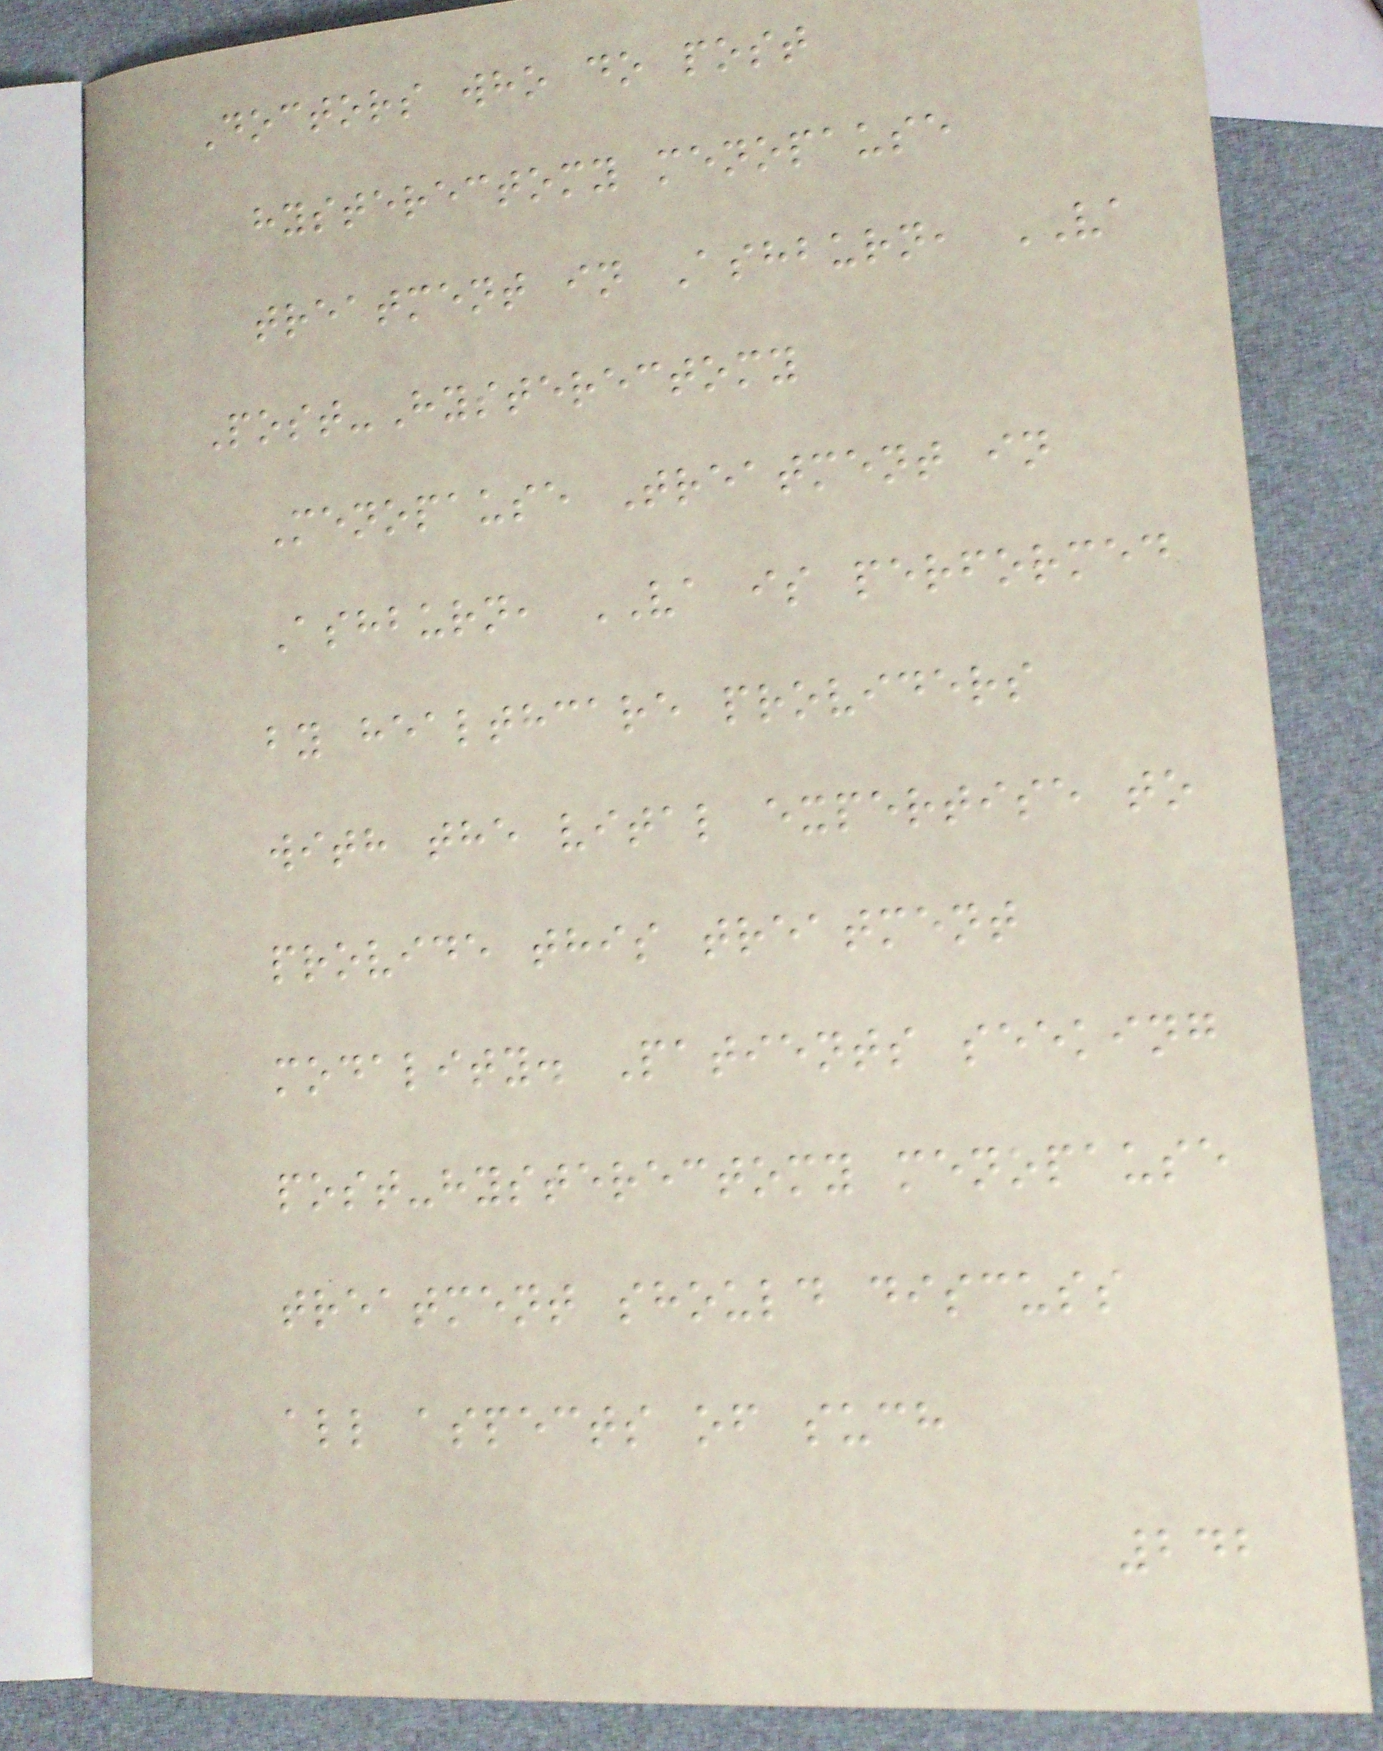Doctors who do post
hysterectomy menopause
treatment in Ashburn, VA
Post-Hysterectomy
Menopause Treatment in
Ashburn, VA is performed
by healthcare providers
with the vital expertise to
provide this treatment
modality. Patients seeking
post-hysterectomy menopause
treatment should discuss
all aspects of such
242
